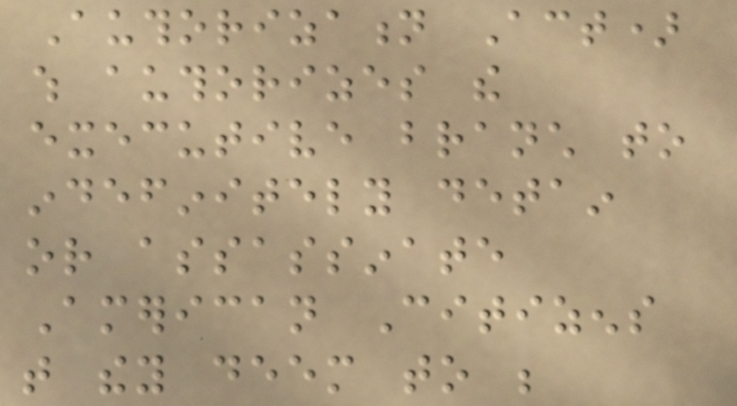Authorization Act)
which authorizes the
executive branch to
indefinitely detain
or assassinate
American Citizens
that they deem to be
